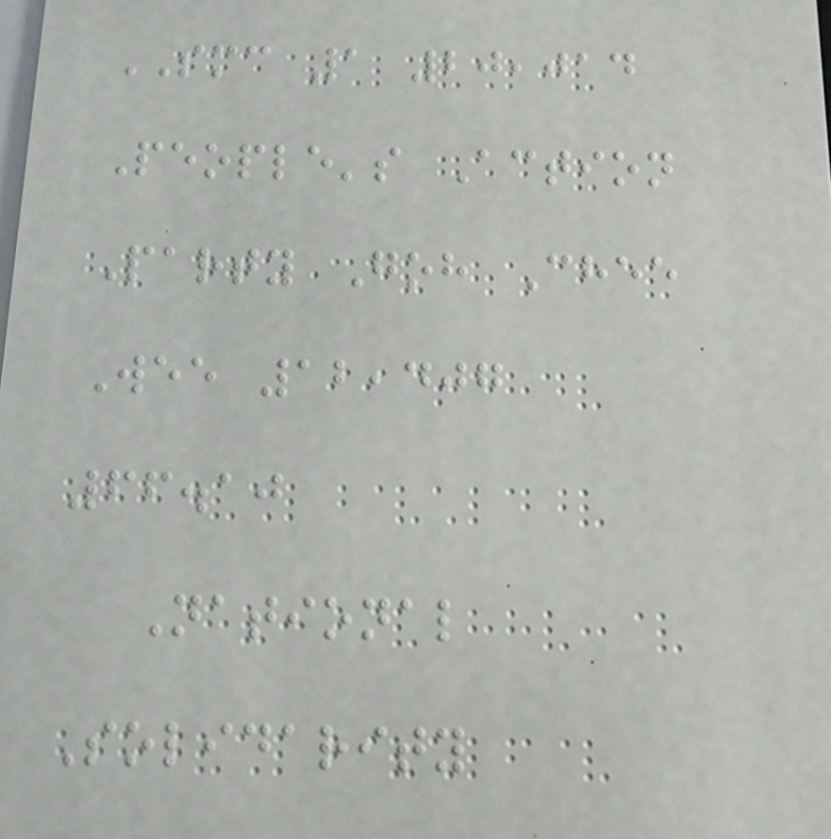SMC 1 20,014
People's Action
Party Goh Chee
Wee 12,407
66.10
National
Solidarity
